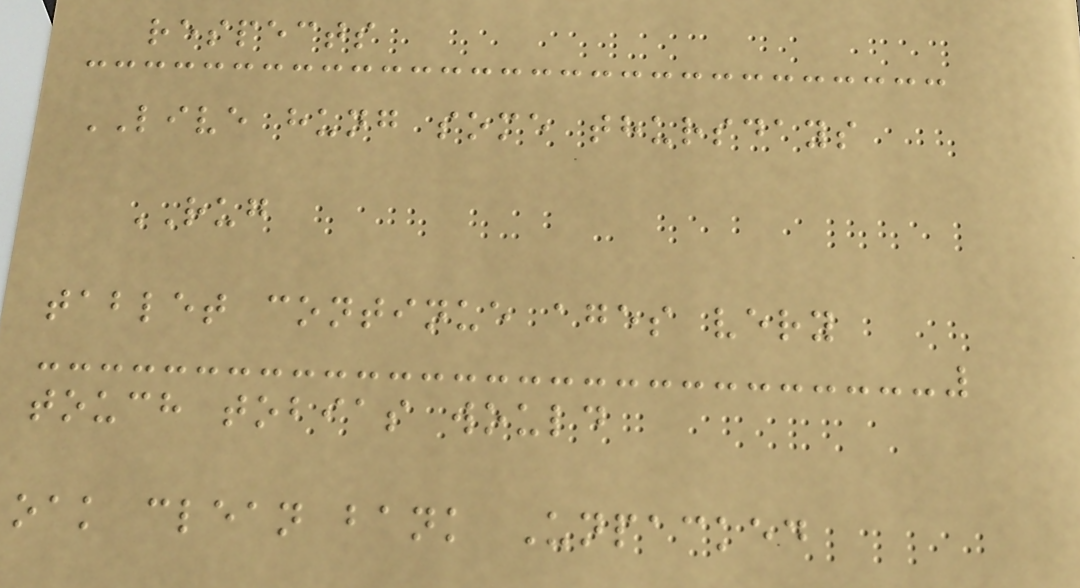respects
LIVE hung some thursdays
RUG
tablet continue ages very
touch tobias would
oak clean bank Unpacked
